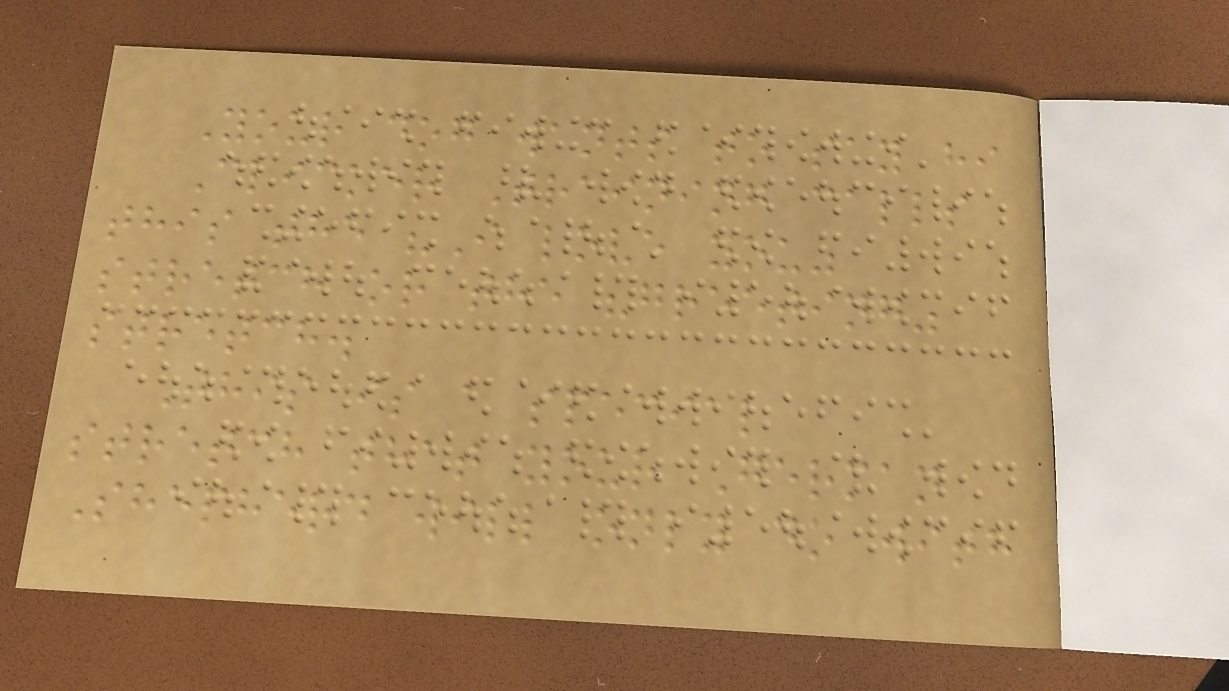Your dog wants to say hi
Clicker Training calls
this the "I love you"
stretch or the "greeting"
stretch.
This is a special
stretch that your German
Shepherd will only do with
